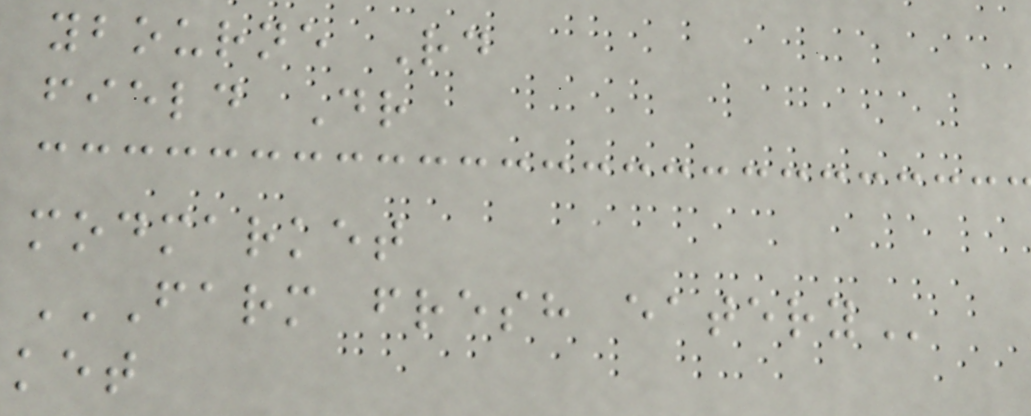ybourne Rd
field Dr
modmarket
FARM FRESH EATERY
ket
